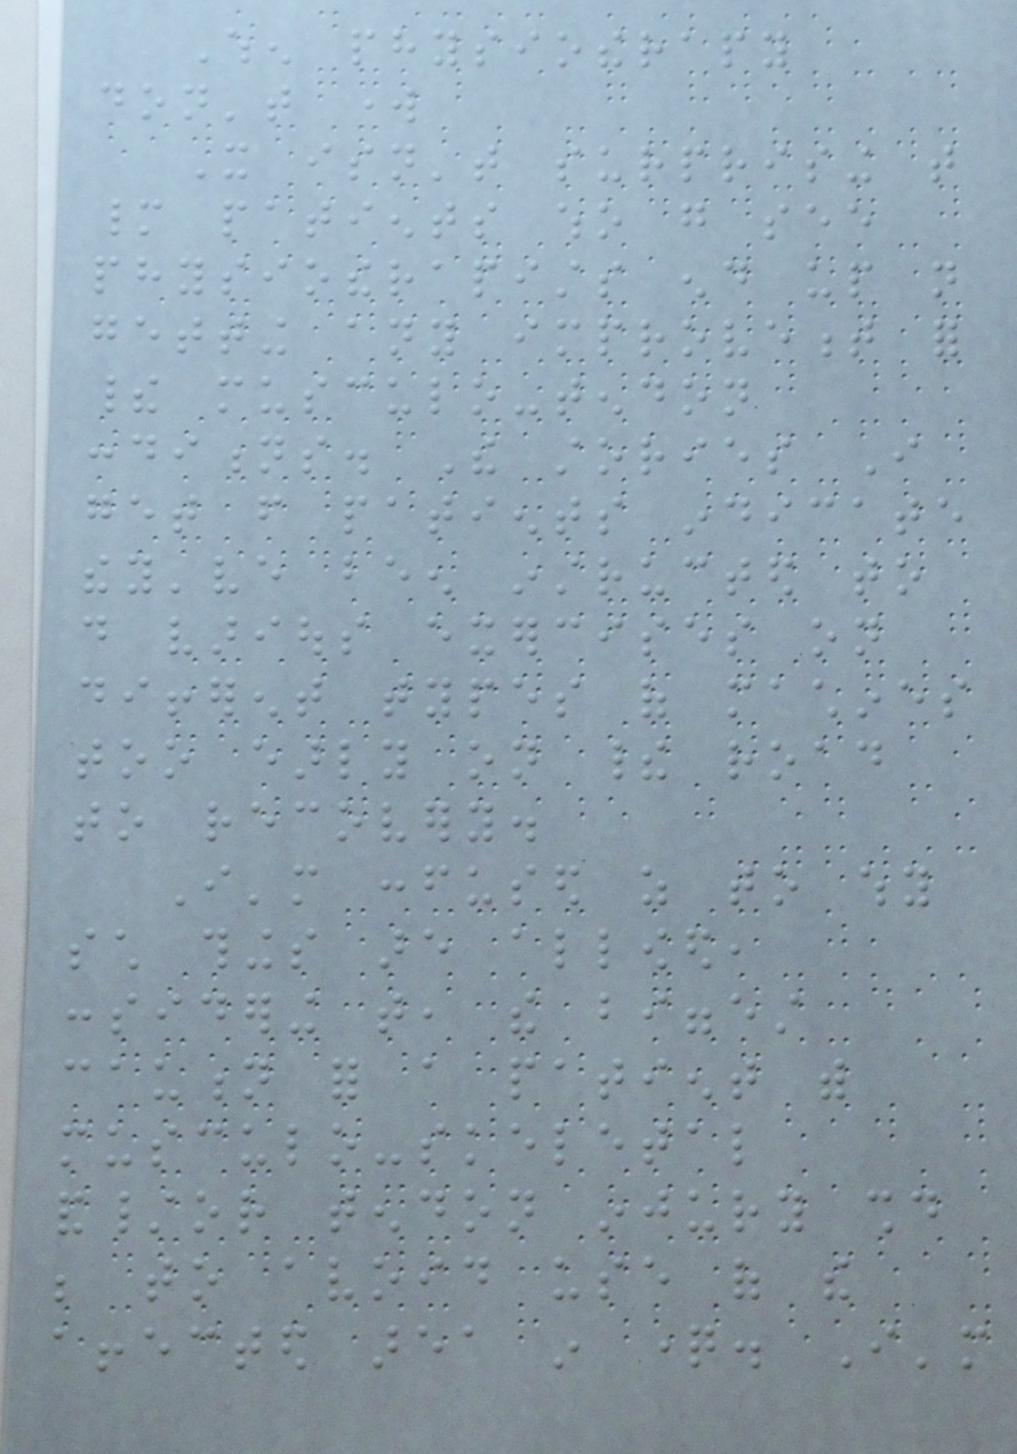When physiotherapy
don't work
It isn't surprising that
many patients who go see
physiotherapists end up not
getting any improvement for
their musculo-tendon
conditions. The stories I
get from patients indicate
they've been instructed to
do various exercises on
different types of machines
too early on their road
to recovery.
I'm confused as to why
such things are allowed,
considering that, the biggest
caution for a patient with
musculo-skeletal
and/or tendon injury should
be to avoid use of the
affected area in question. I'm
